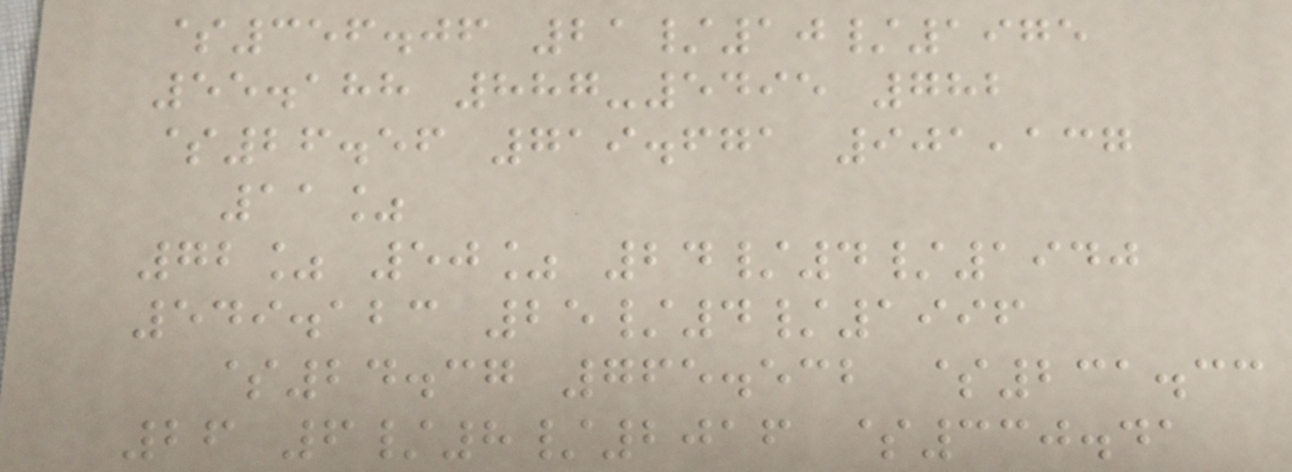$356.06 21/10/1975
55.188 887-5495 782
$26.56 719.671 901,137
11%
72% 50% 24/4/1940
549.123 25/4/1996
$24.37 765.532 $231.33
26 6/8/2016 $330.41
